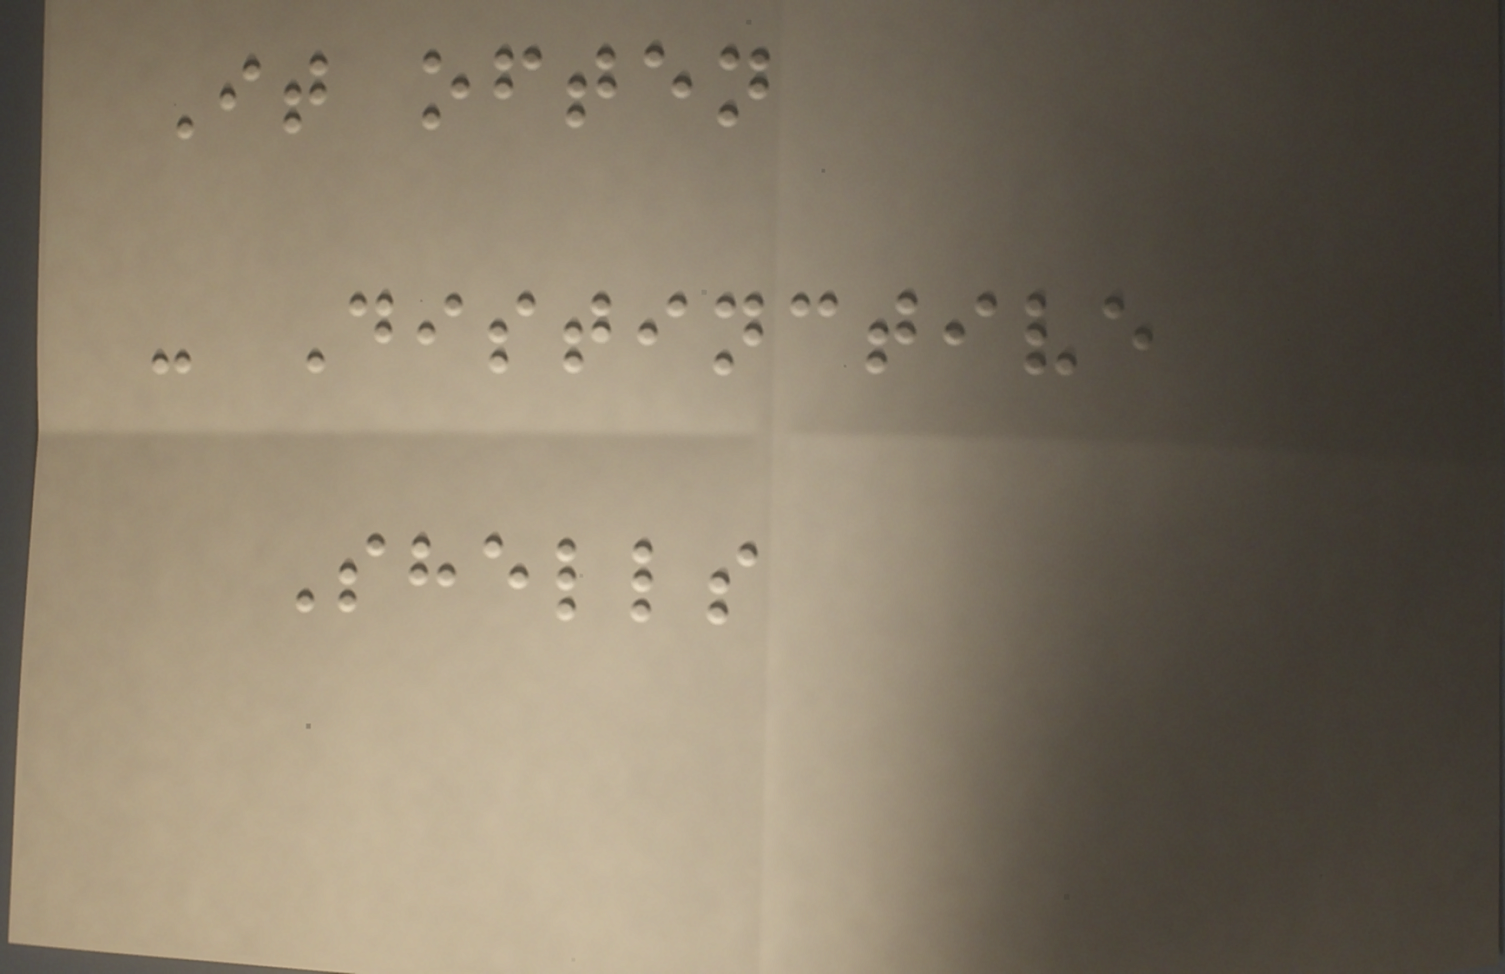It often
- Distinctive
Shells
